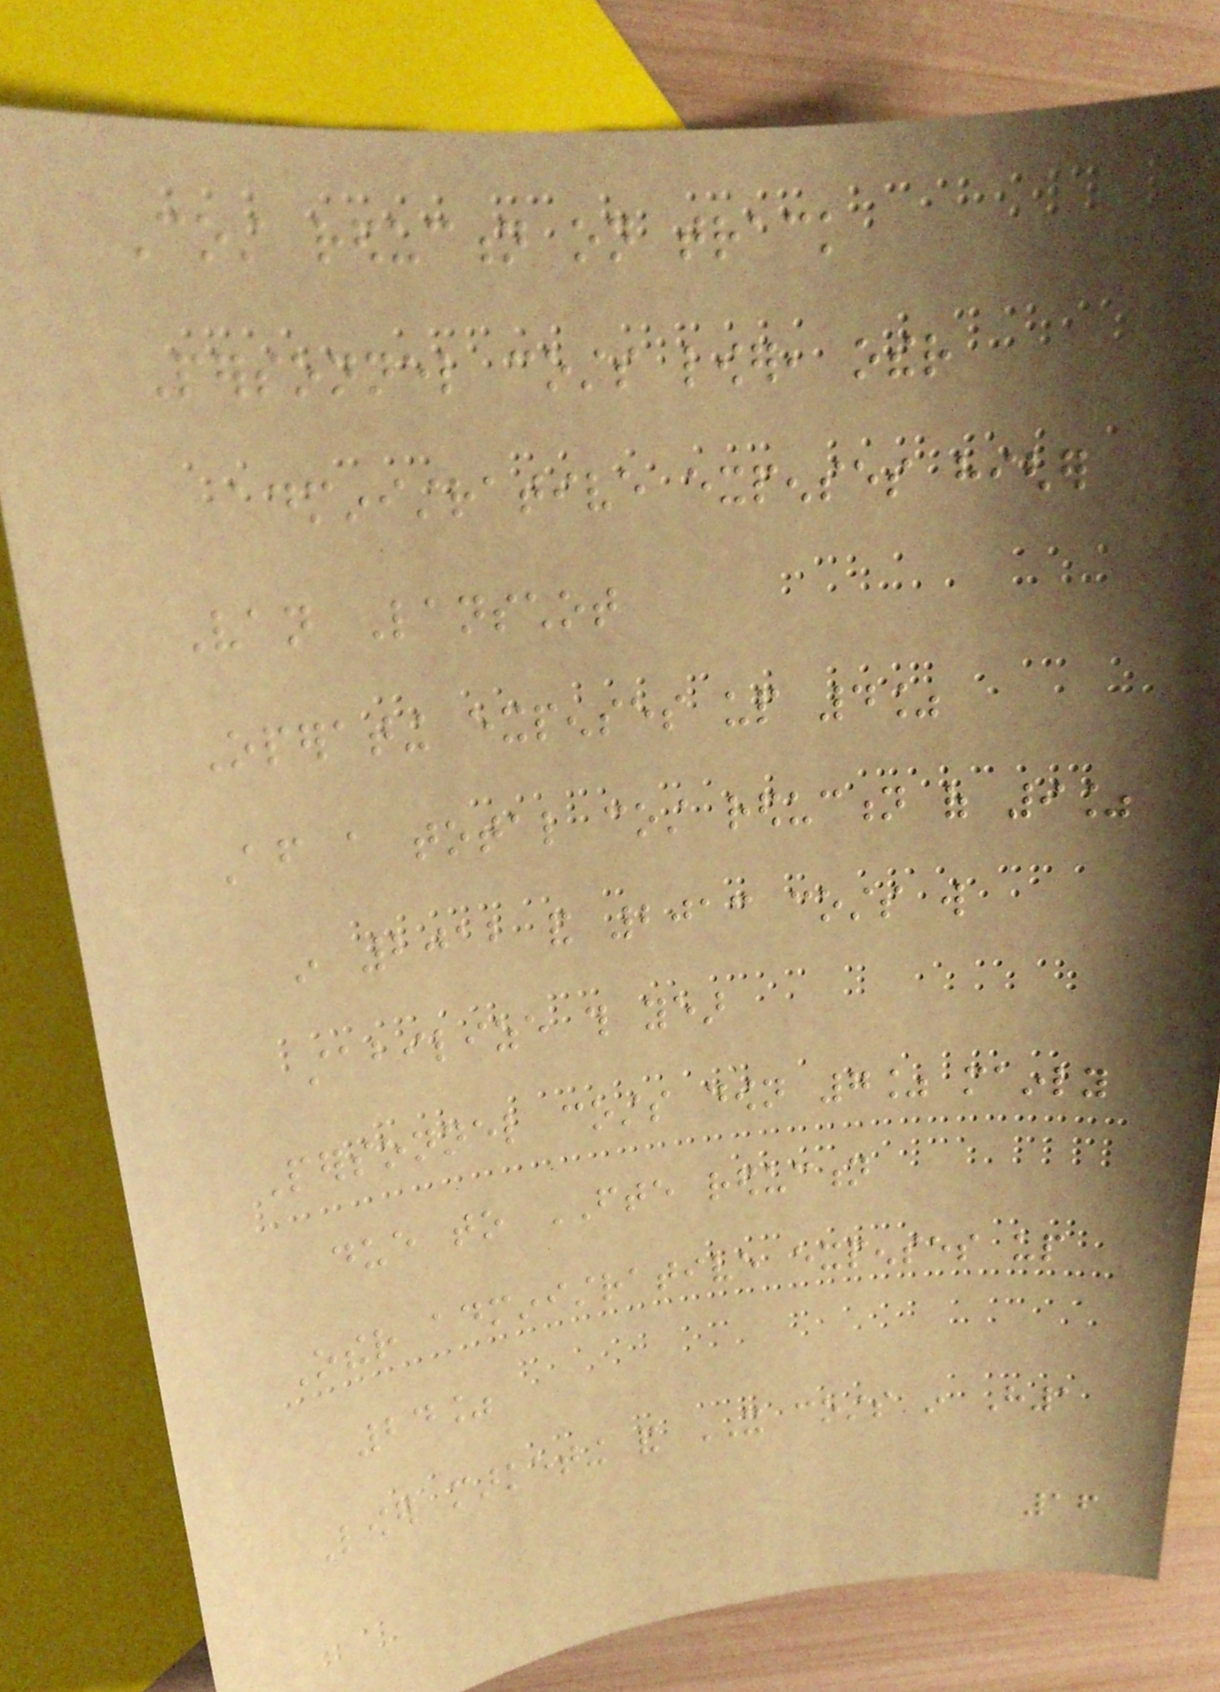Cost reduction on track
Personnel costs lower, other
administrative expenses higher
Van Lanschot
Operating expenses up 4%
After a total cost reduction of 9%
in 2012 and 2013 costs will
stabilize this year
Personnel costs down 7% mainly
due to FTE reduction
Other administrative expenses up
24%
Lower marketing and IT costs in H1
16
